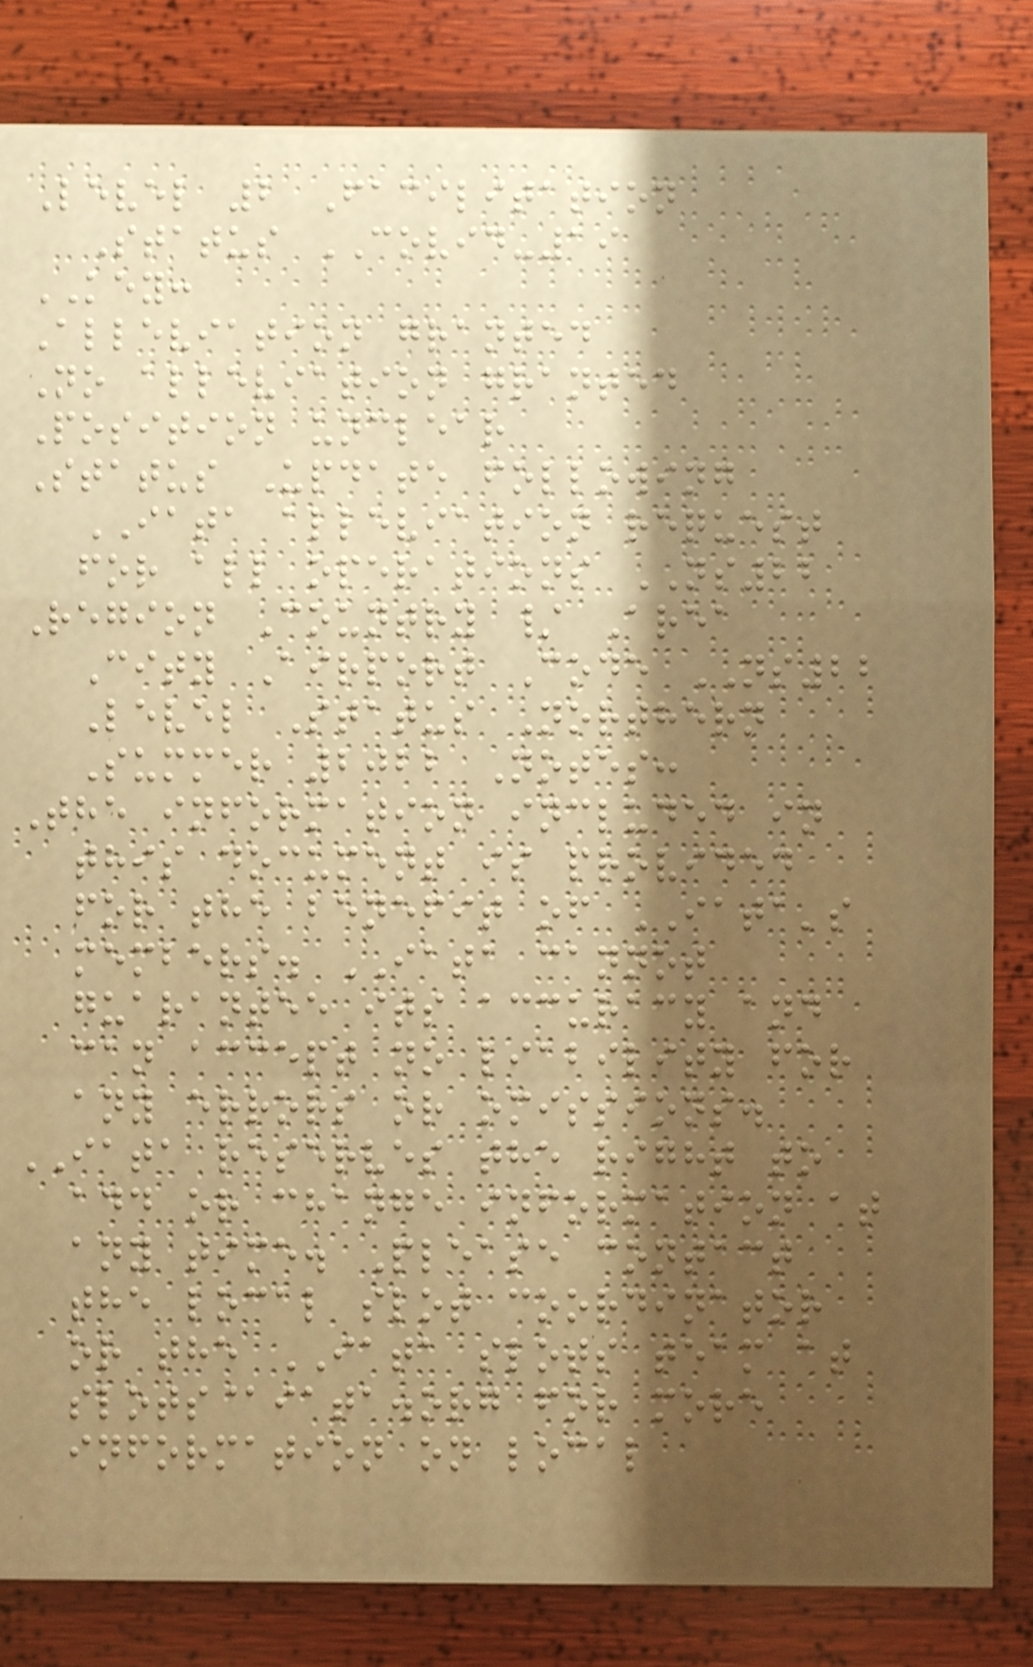Level 2 Facilitation
Status COVID-19
KEY:
Alleviation granted
No alleviation granted
Position unclear
Status Update following
IATA alleviation request
for all operations NS22
Region Country / Area
City Airport Code NS22
Level Status Northern
Summer 2022 Notes:
The information included in
this document is provided
for the benefit of IATA's
members. IATA cannot
guarantee its accuracy and
can accept no liability for
any errors or omissions.
IATA reserves the right to
add or change information at
any time. Please contact
the local slot coordinator
or the IATA slots team at
slots@iata.org for more
information on local
